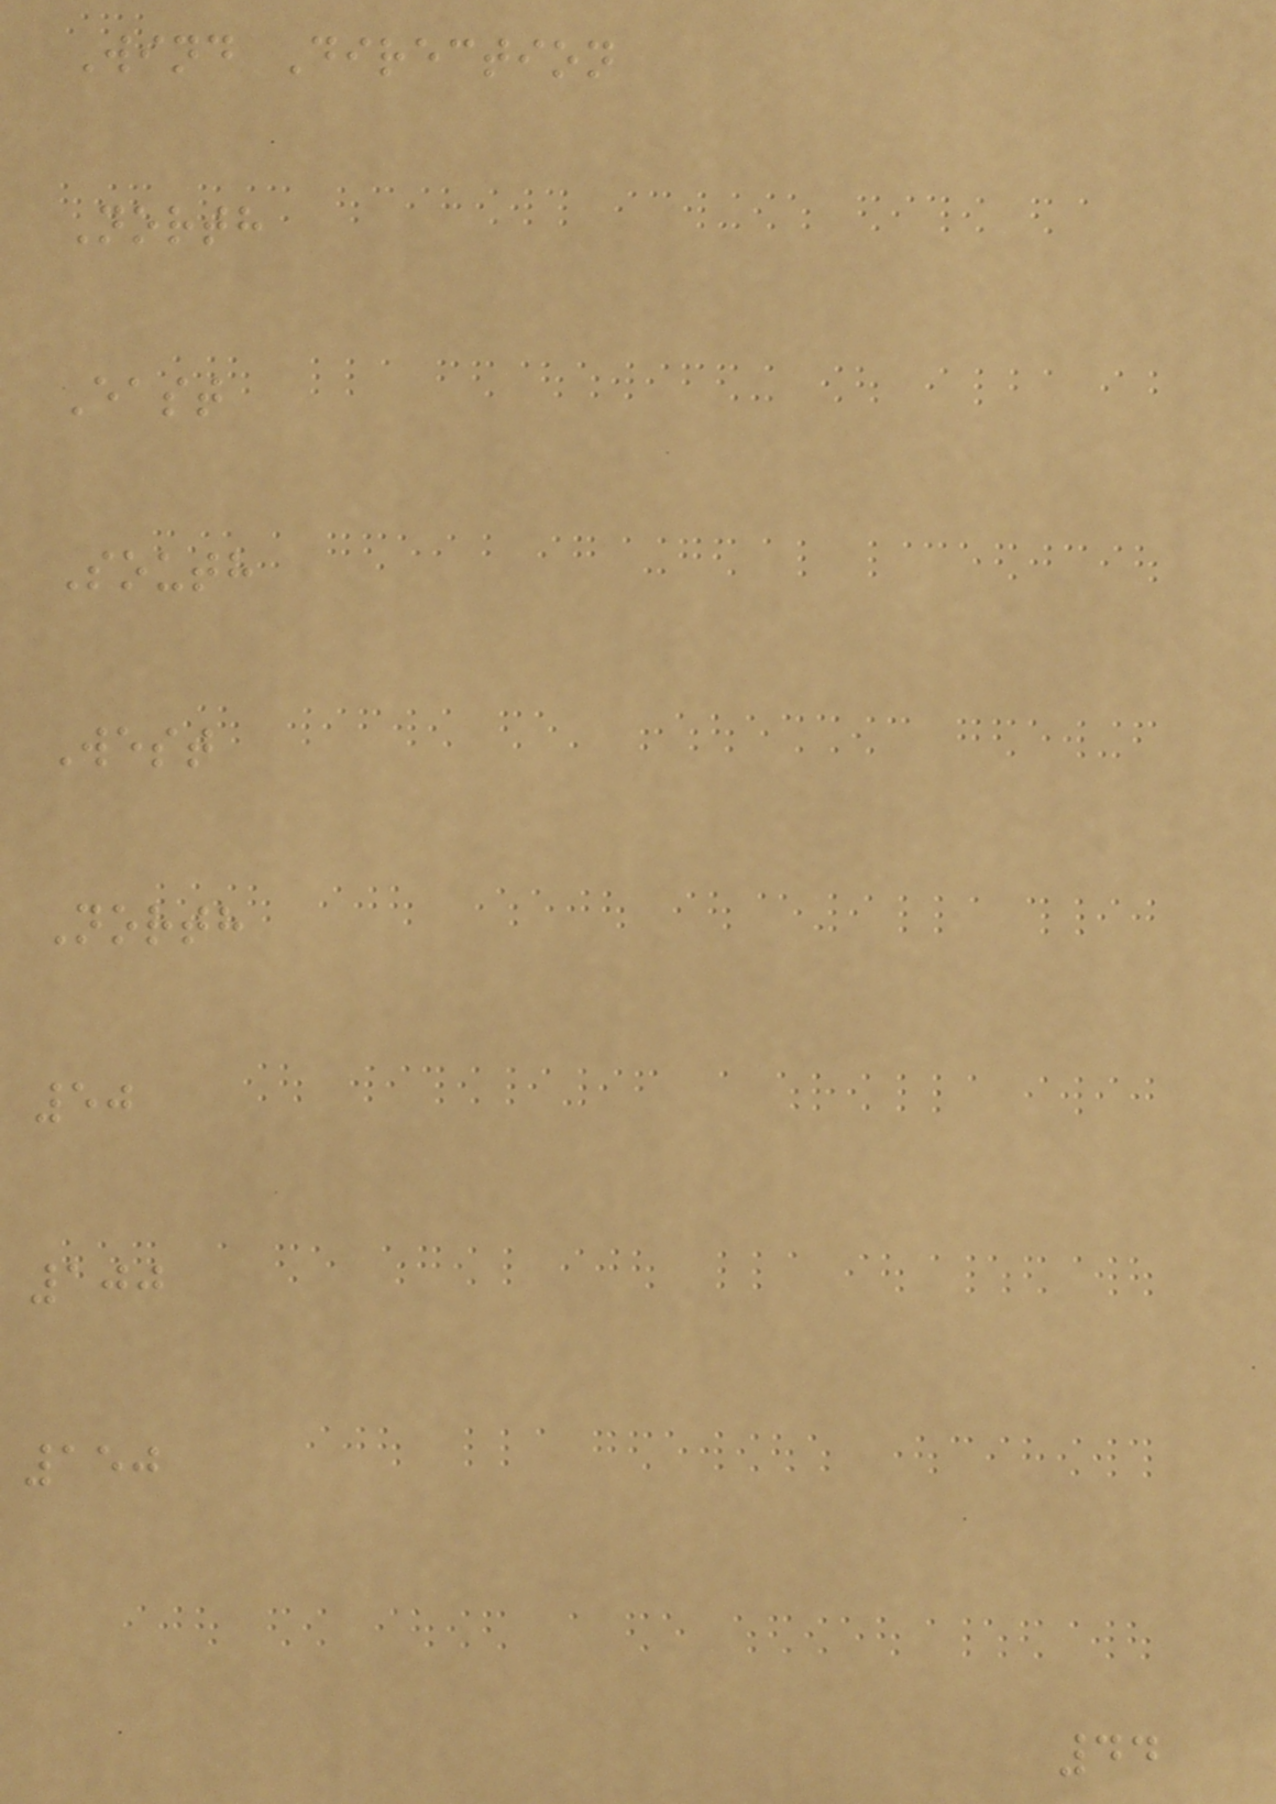Wind Direction
North
East
South
West
North
50
100
150
44
